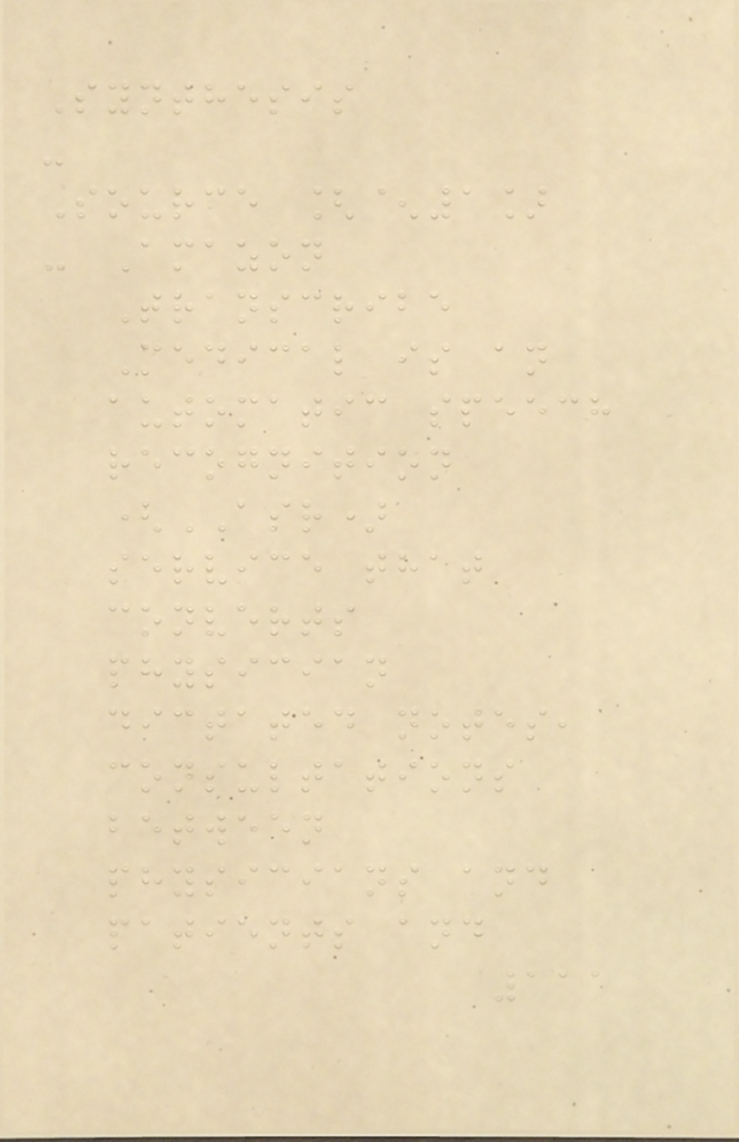Synthesis
-
Source [^1]
- Amazon
Transcribe
Medical is an
automatic speech
recognition
(ASR)
service that
converts
physician
dictated notes,
consultations
between
physicians and
patients and
111
